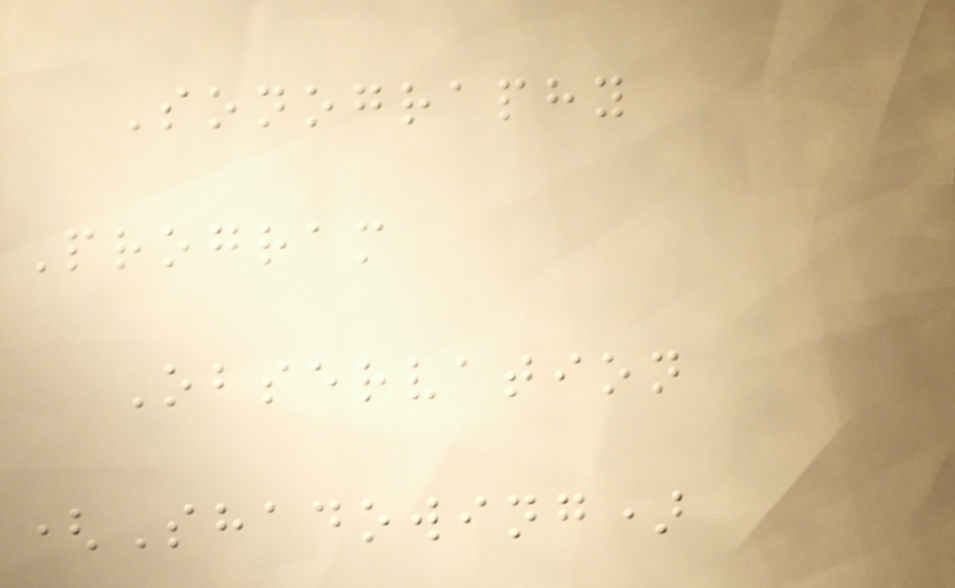Sonography
Program
Observation
(Shadowing)
